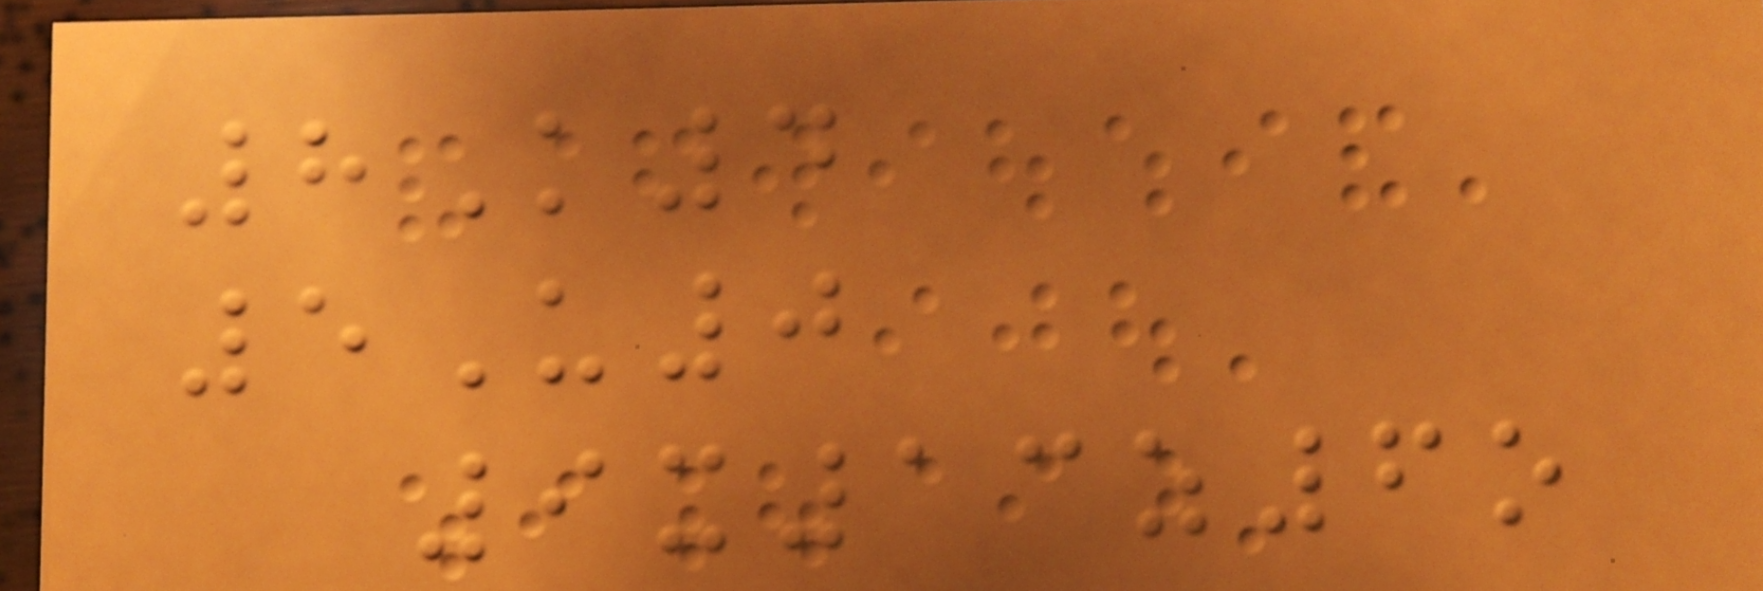8K4
5U0
9x13z6o
